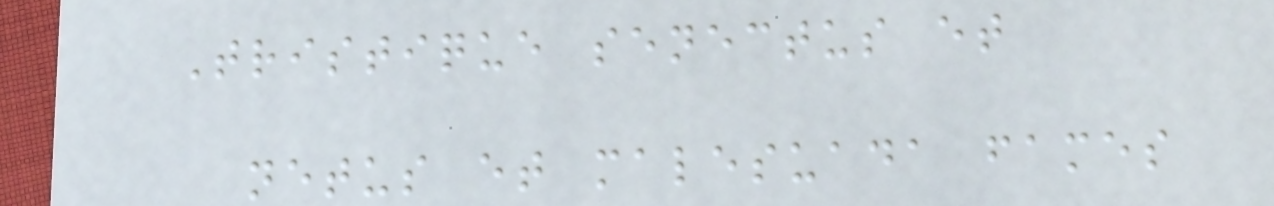Tristique senectus et
netus et malesuada fames
